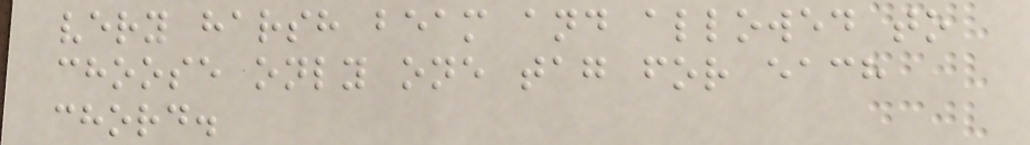very harsh beam and allowed to
choose only one tag for each
chord.
